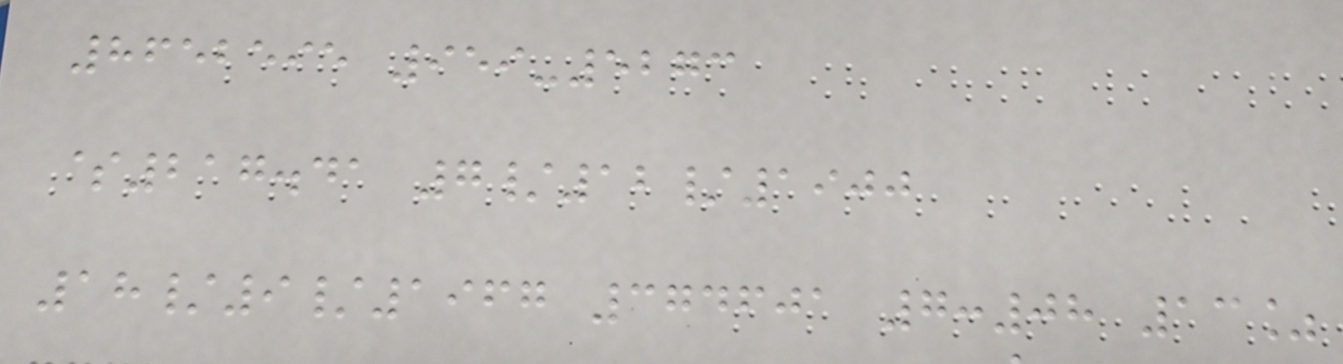8652595 959-5273
$217.41 7/12/1900
18/9/1967 374601 7:08 13%
